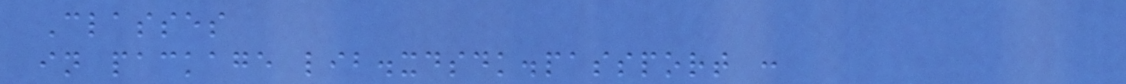Classes
in package lib.xdsdk.passport :
